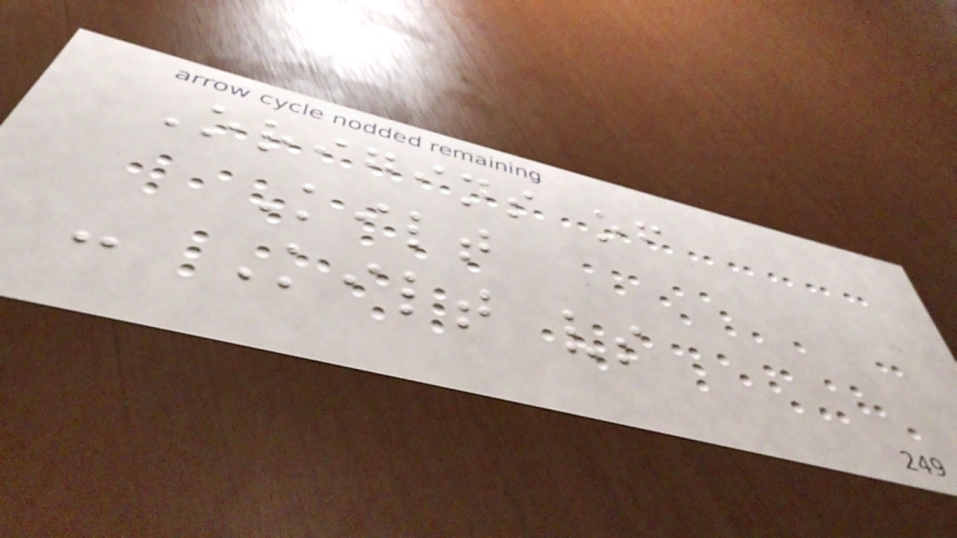Origins of
Kilt
- Kilt vs
